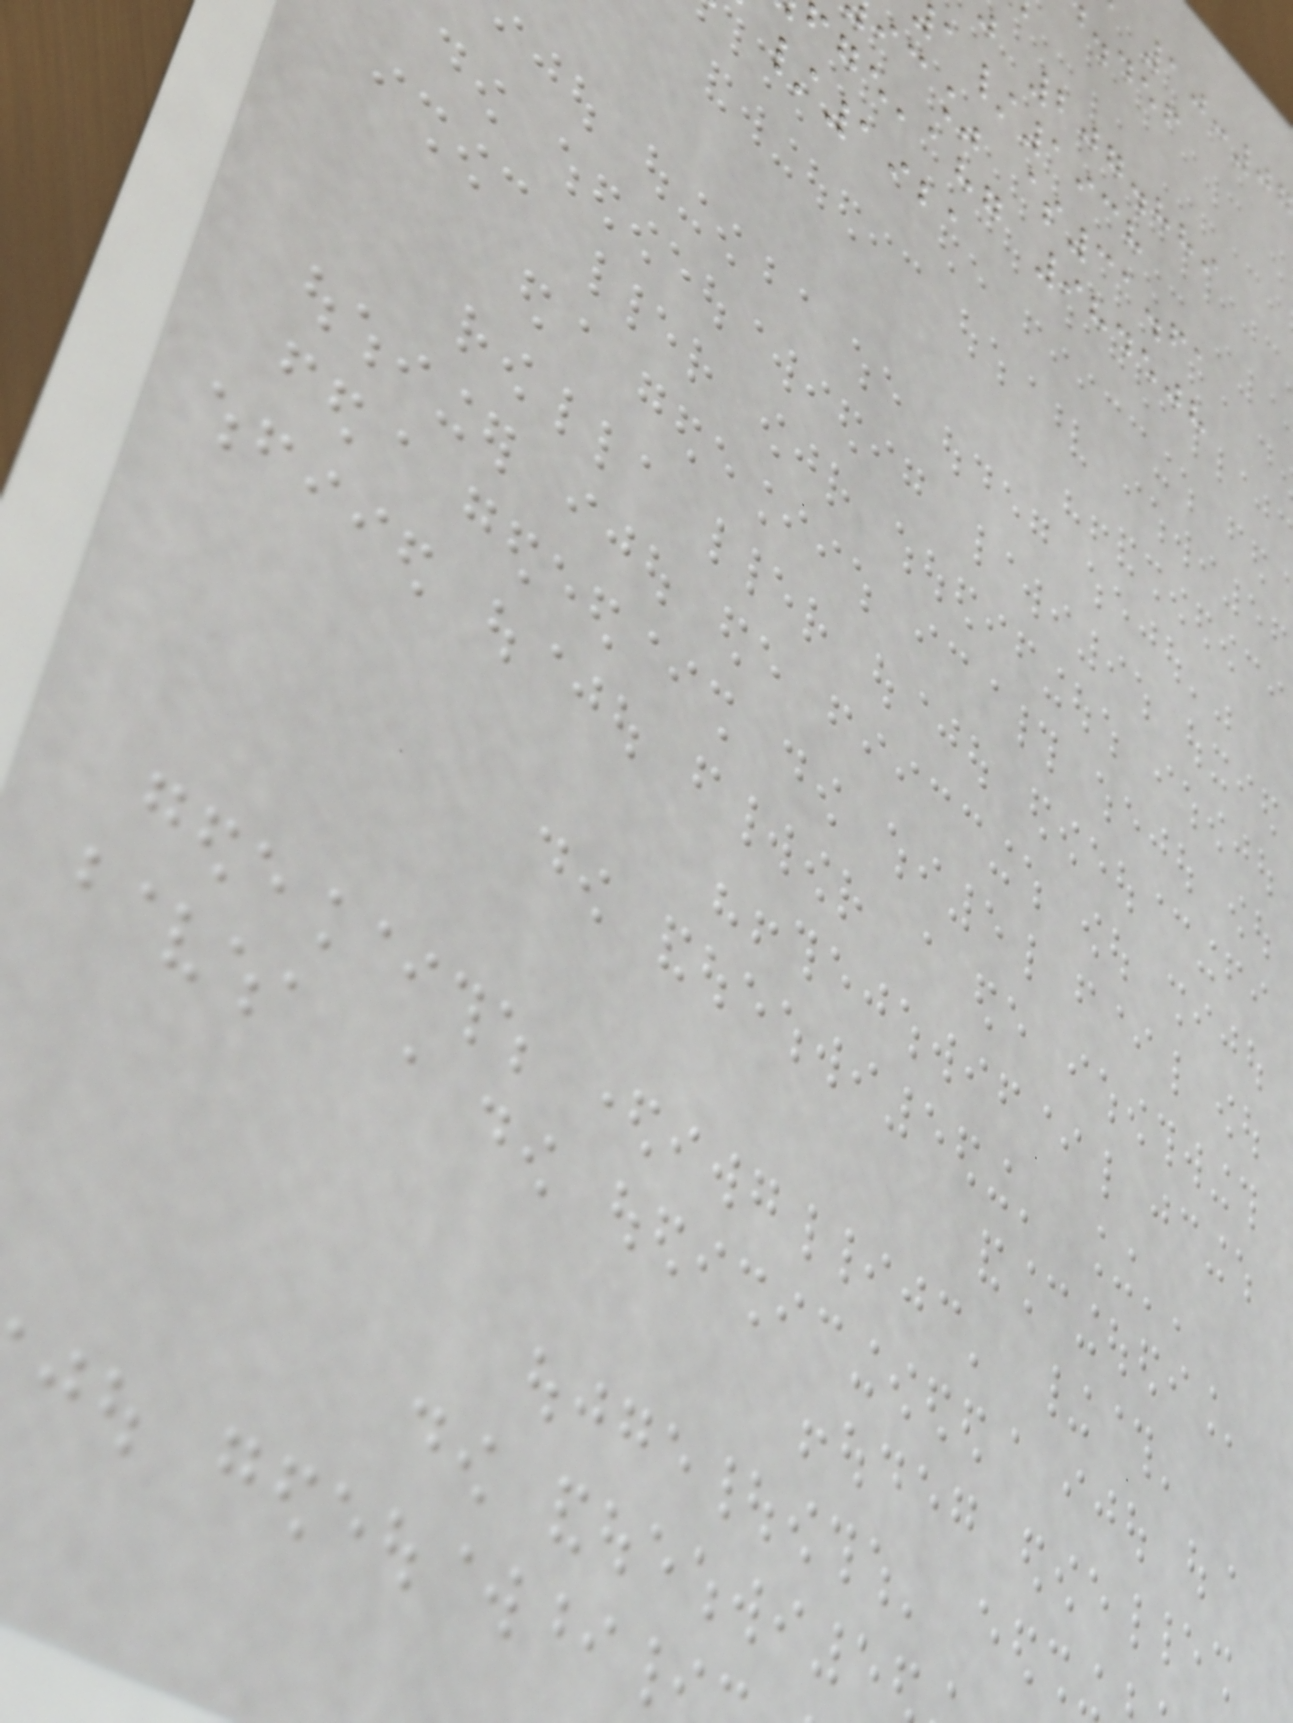j 207.889
/1938
ic% $31.61
,ahg 984508
/1921
